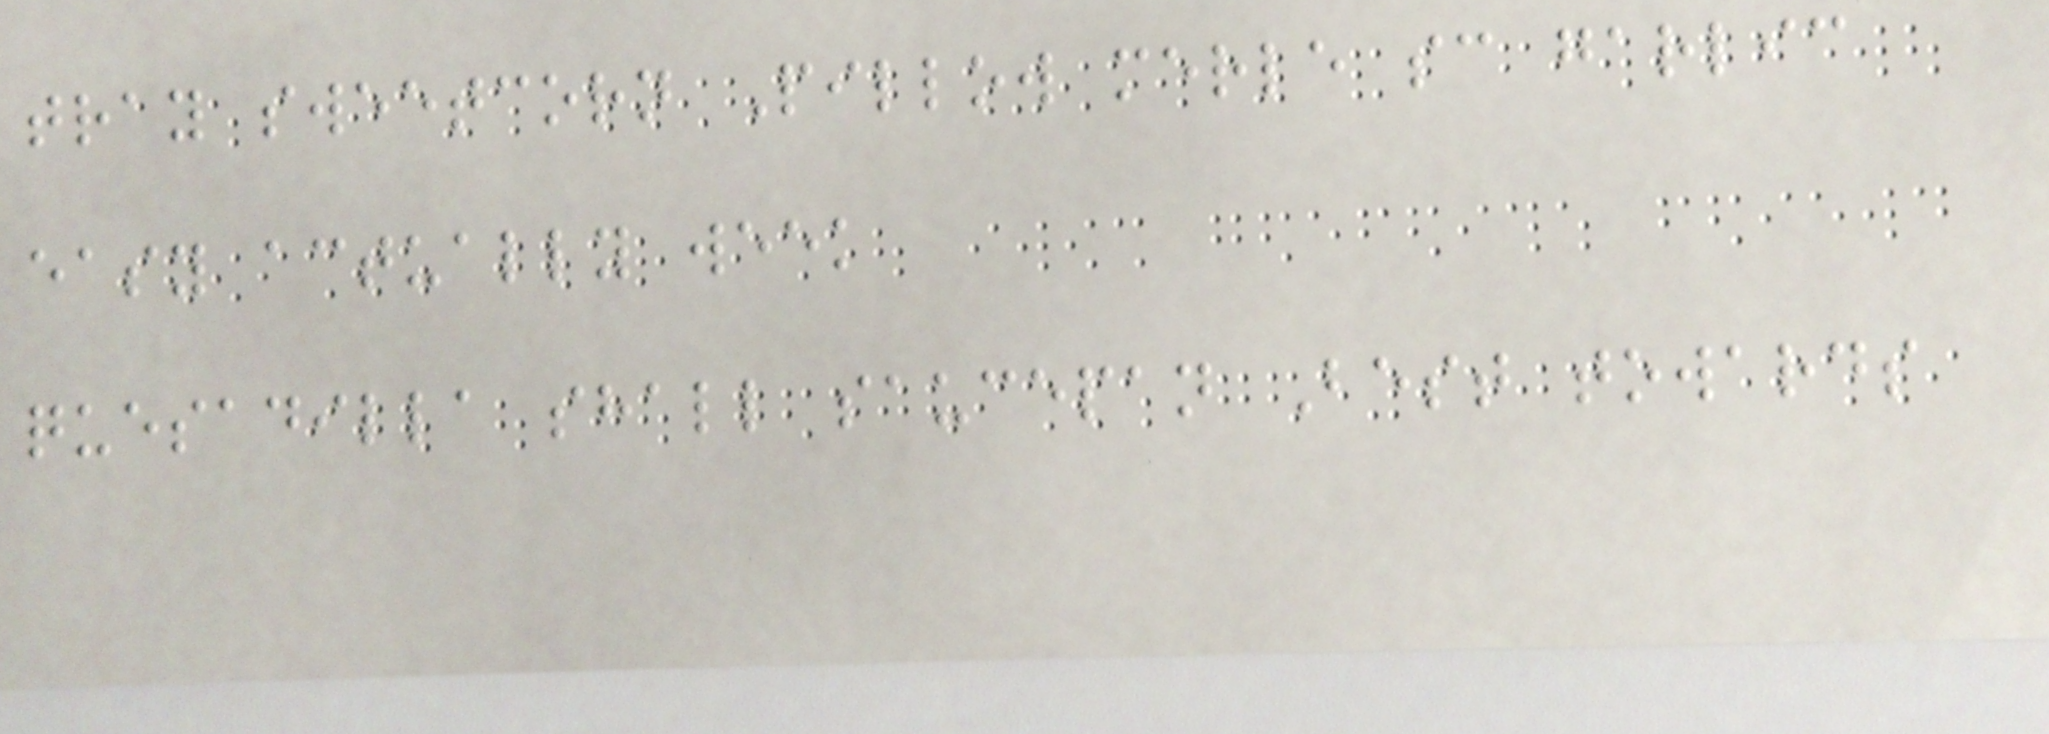tray sweetcorn Pillow merle sc garlic
easy actually week
quesadilla shall saucepan Best towards
